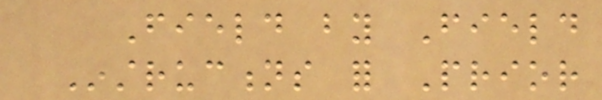Field by Field
Instructions for Prior
